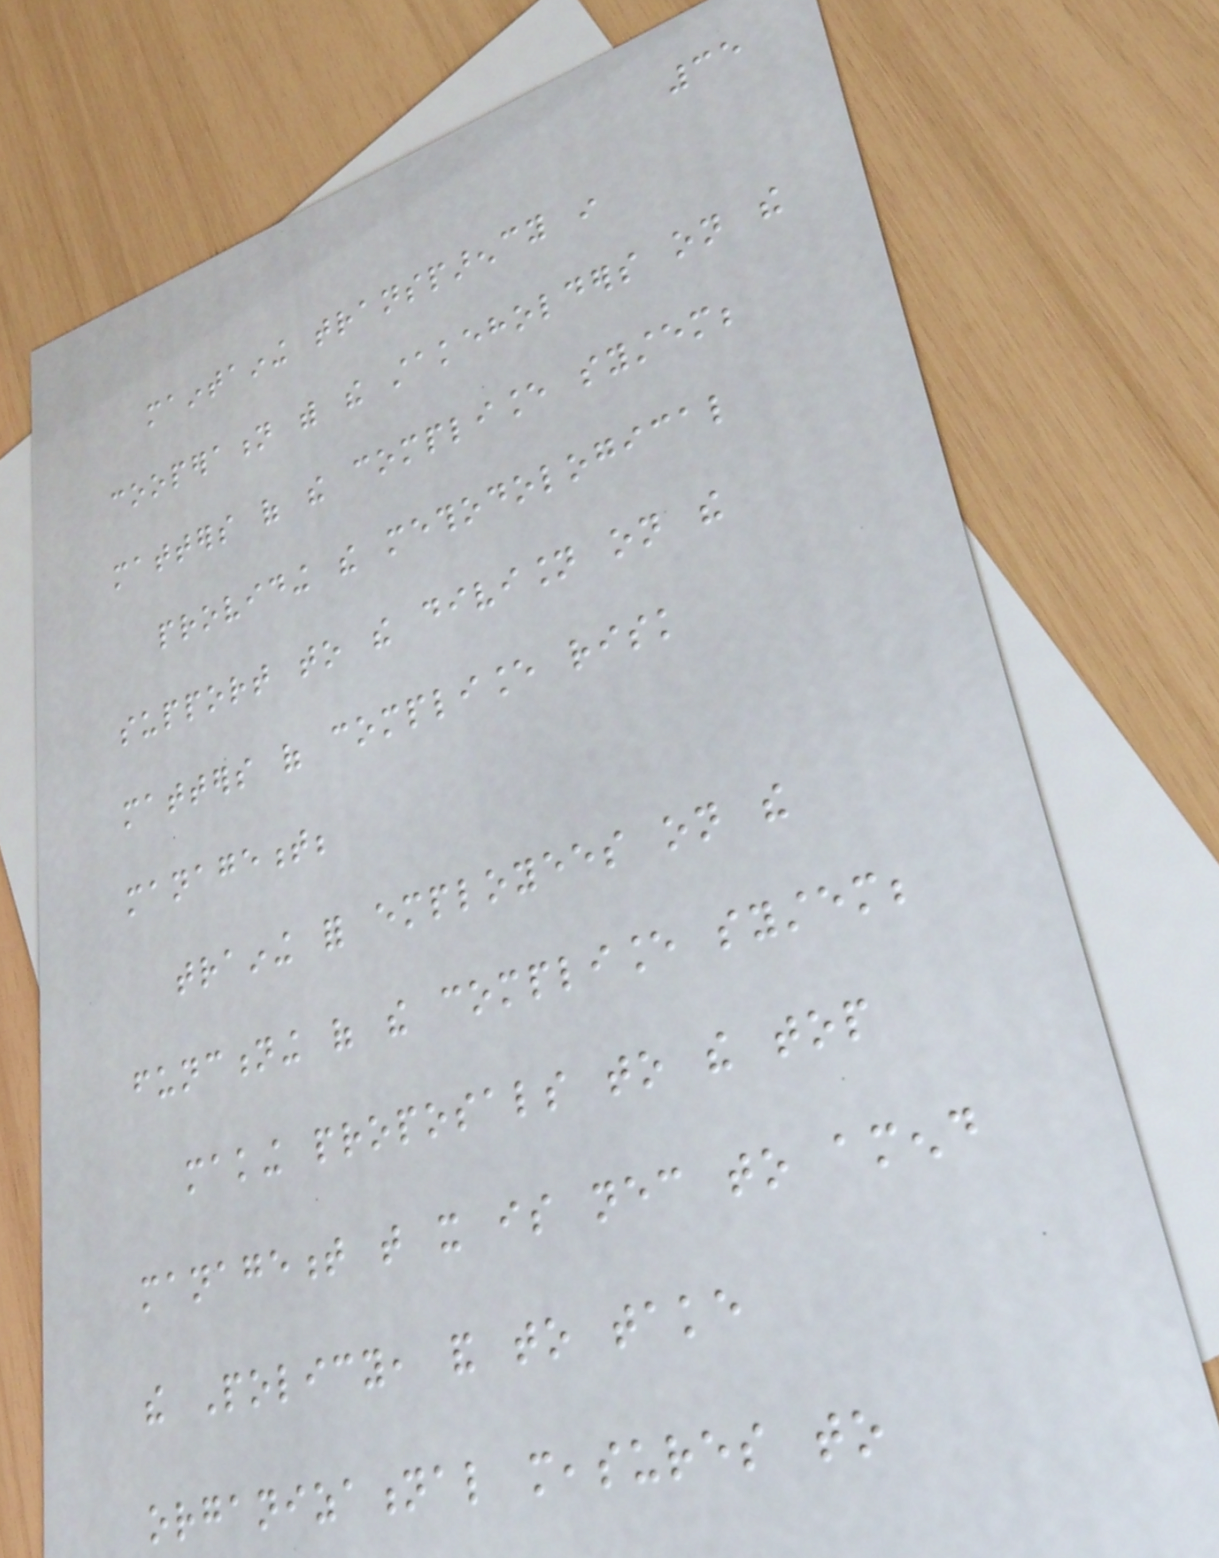35
maintaining transparency in
cooperation with the stakeholders on the
matters of the compliance system;
providing the methodological
support to the division on the
matters of compliance risk
management;
training for employees on the
functioning of the compliance system;
making proposals to the top
management that it is necessary to amend
the Policy, and to take
organizational measures to
